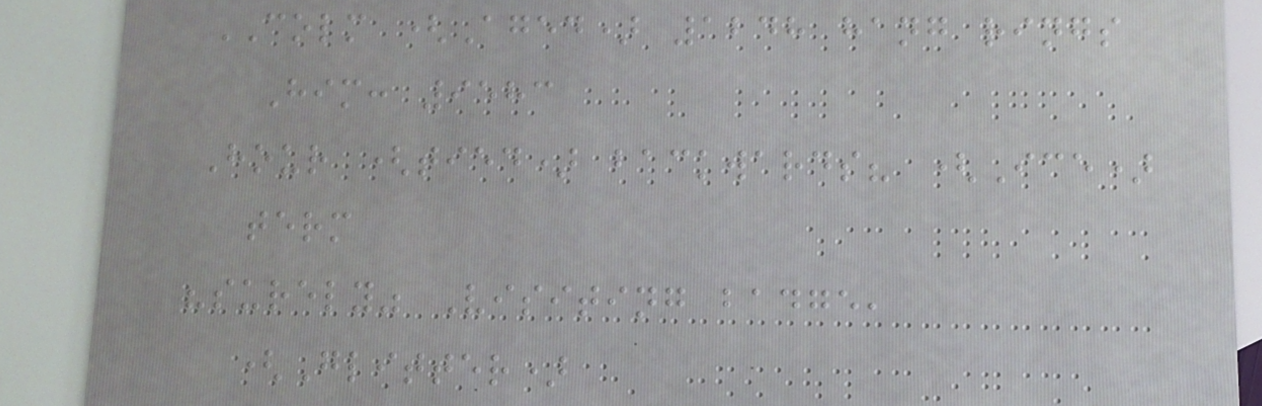COLM (Aged) 1248 hang rings
Him: 9583
Hour (tied) backwards? (Ice)
term
"surely" Visiting badge,
(Glitter)
